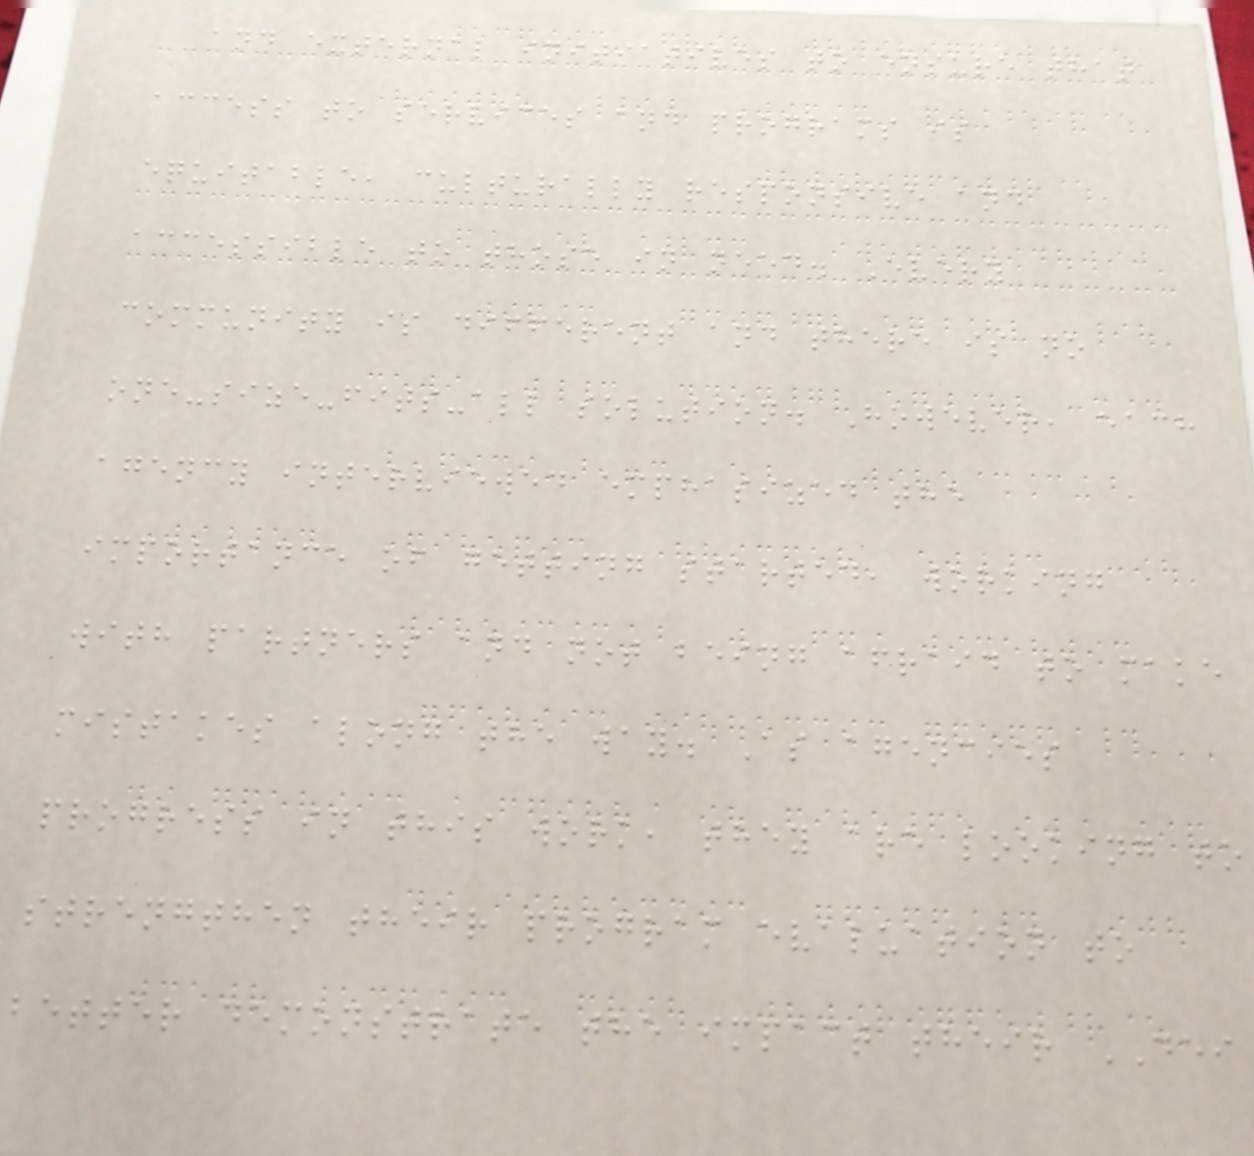and external initiatives to ensure that
access to services and programs is
equitable, culturally responsive and
accessible to those in need. Every
community is different and there is no
one-size-fits-all solution. However, each
agency interviewed emphasized the
importance of getting started, working
with partners and not being afraid to make
mistakes along the way. As agencies
progress in this work, they are looking to
strengthen their program evaluation to
better demonstrate the impact their DEI
